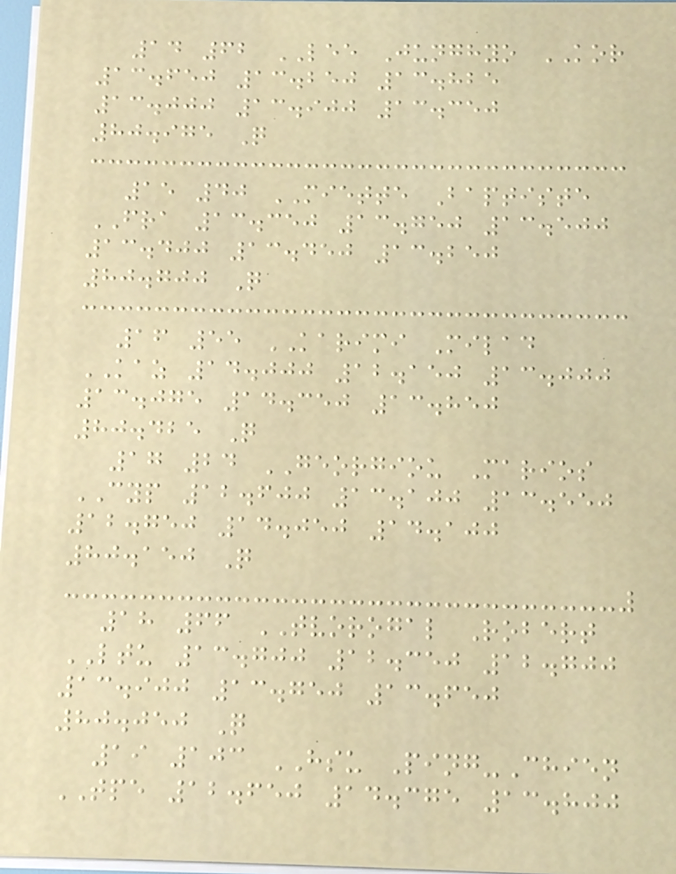14 62 LEE Junghyo KOR
13.650 13.250 13.825
13.000 13.900 13.350
80.975 Q
15 40 MIETTE Baptiste
FRA 13.350 13.750 13.500
13.400 13.450 13.250
80.700 Q
16 55 KARIMI Milad
KAZ 14.000 12.150 13.000
13.075 14.350 13.850
80.425 Q
17 24 GEORGIOU Marios
CYP 12.600 13.100 13.550
12.750 14.050 14.100
80.150 Q
18 66 TVOROGAL Robert
LTU 13.700 12.350 12.700
13.900 13.750 13.650
80.050 Q
19 103 HSU Ping-Chien
TPE 12.650 14.375 13.800
